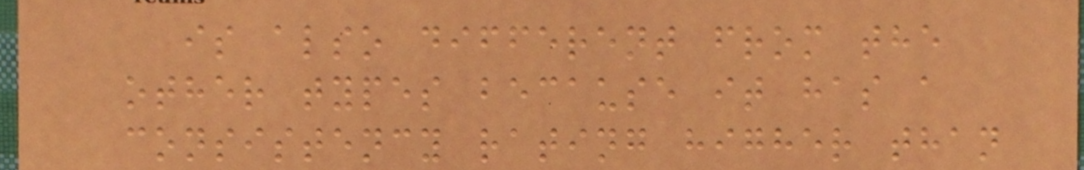is also different from the
other types because it has a
consistency rating higher than
